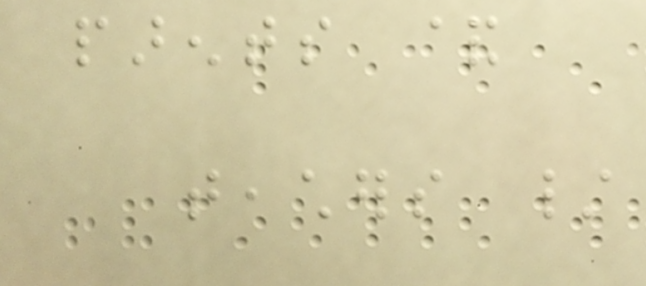parents &
teachers /
